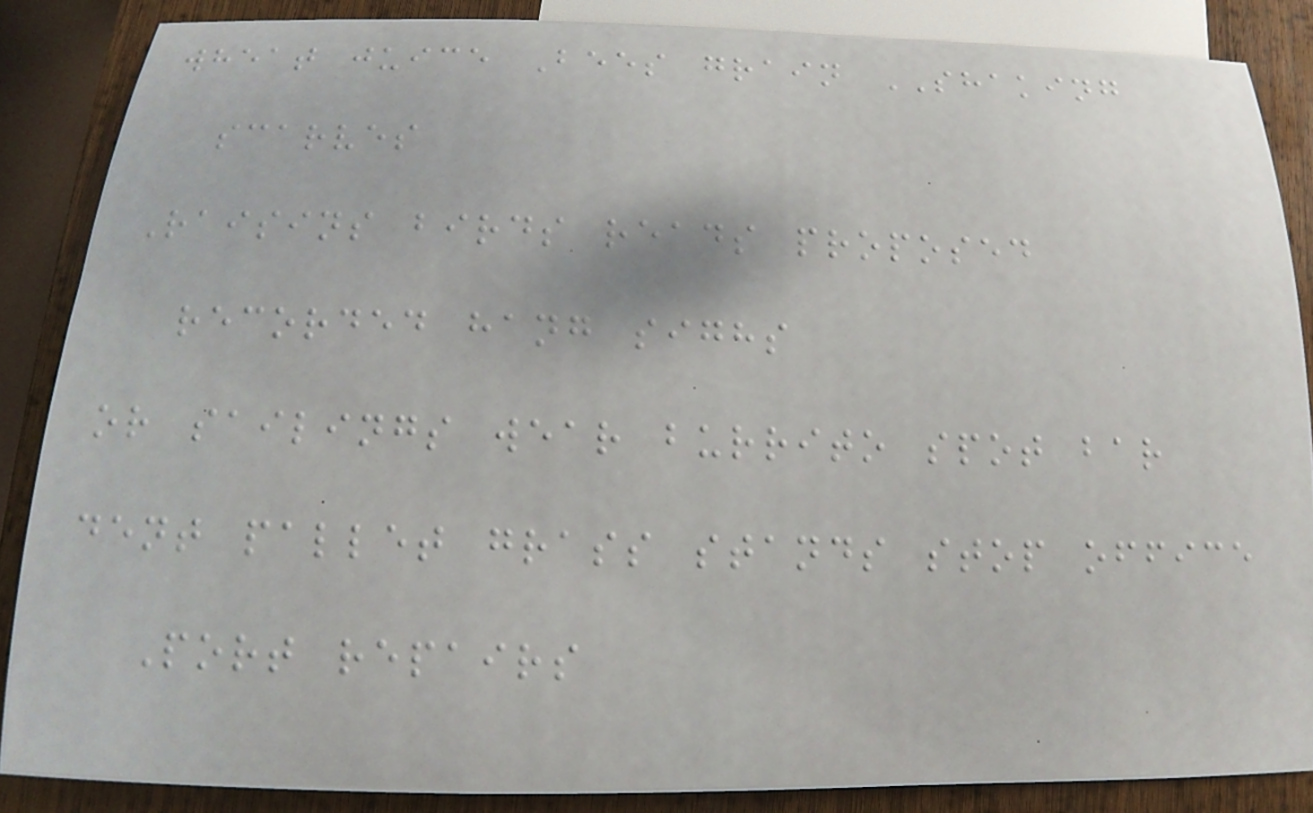wheat juice Bees grain SHAKING
scarves
Raisins birds reads proposed
recorded hang sighs
or sailings wear burrito spot bar
dent pallet grass stands stop office
Port repairs
